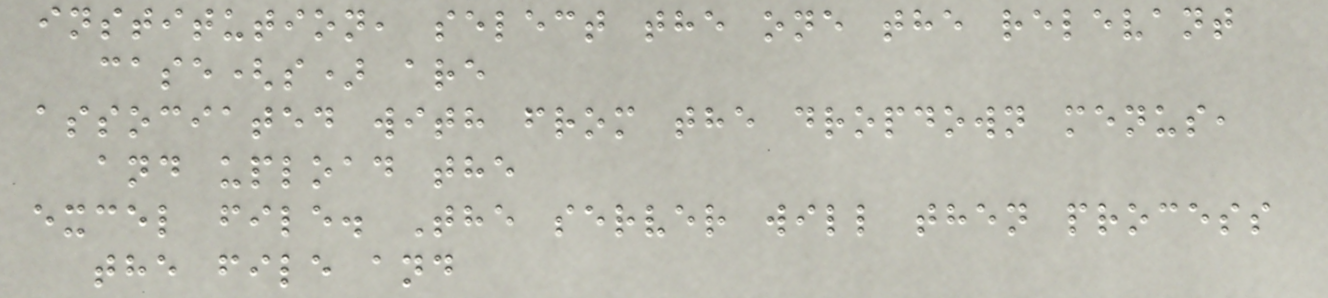institution, select the one the relevant
case(s) are
associated with from the dropdown menus,
and upload the
excel file. The server will then process
the file and
